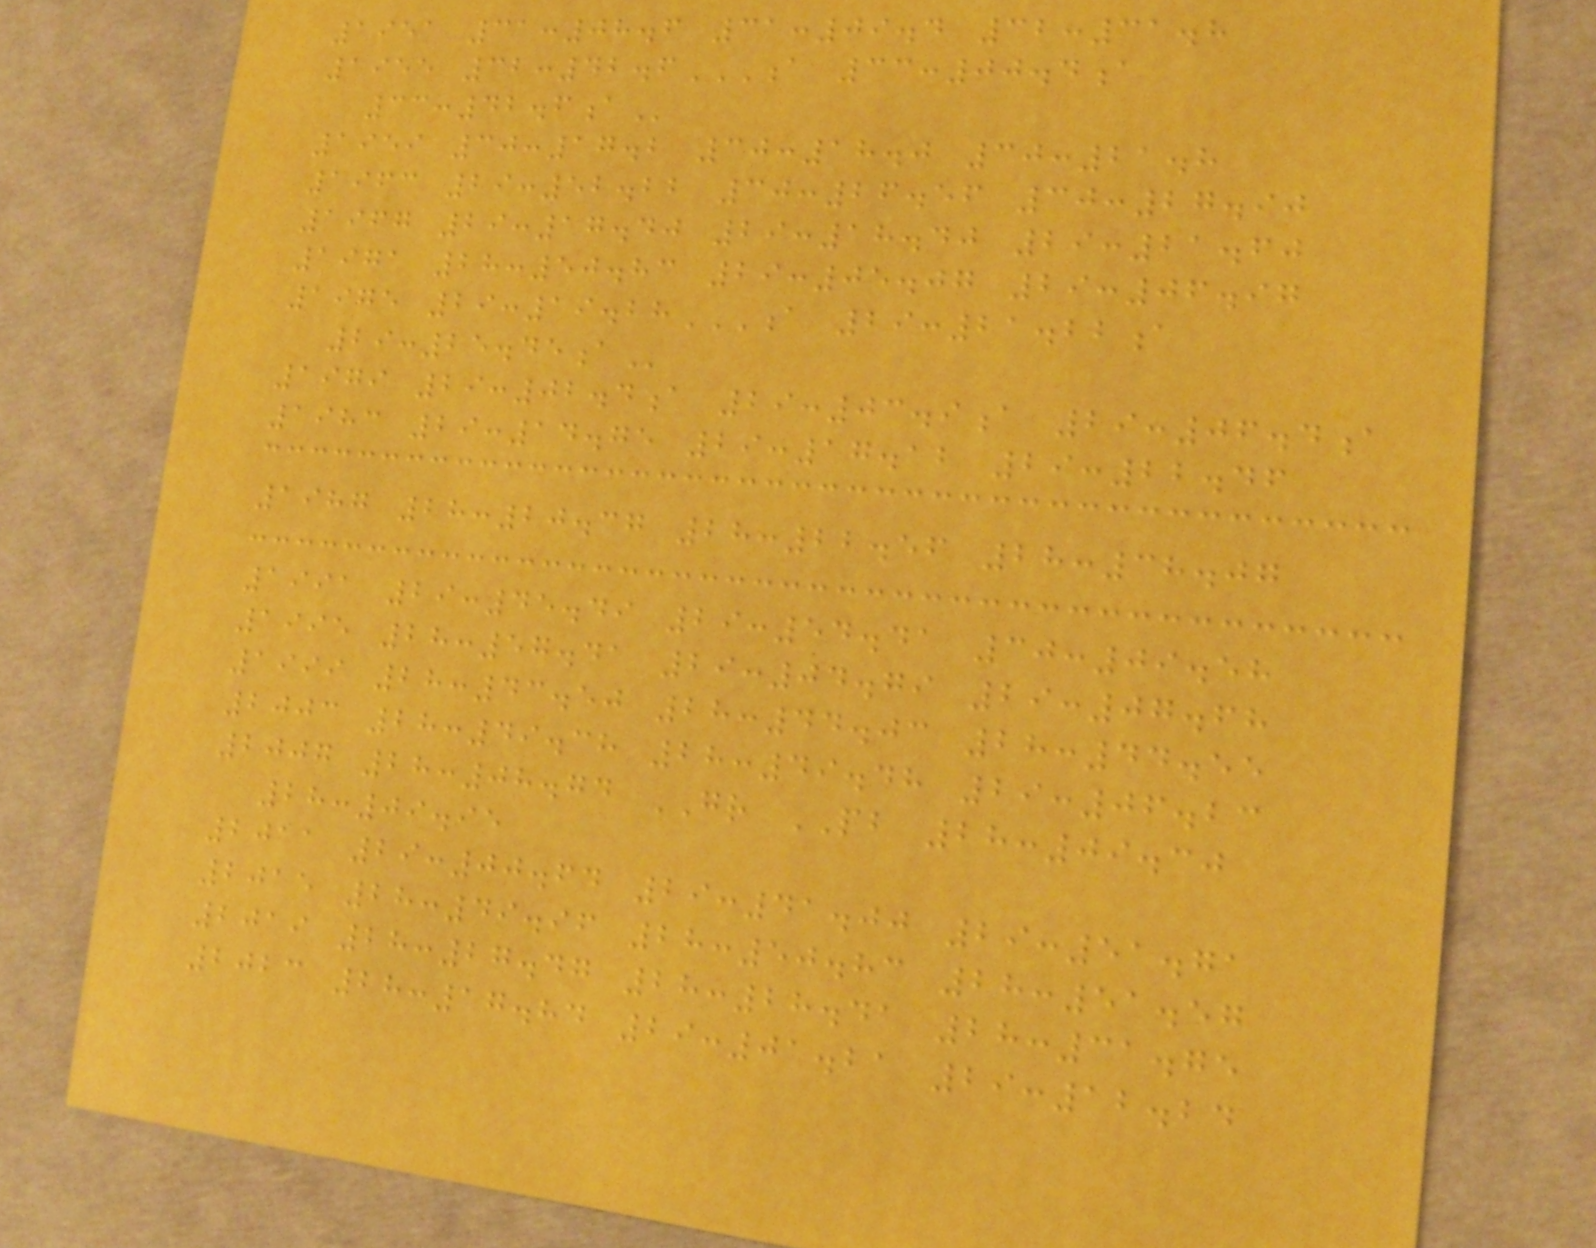1951 31:08.6 31:09.4 32:31.8
1955 32:42.6A 33:00.4A
33:42.6A
1959 30:17.2 30:18.0 30:21.8
1963 29:52.22 30:26.56 30:27.90
1967 29:17.40 29:18.40 29:21.60
1971 28:50.83 29:05.07 29:06.97
1975 29:19.28A 29:21.22A
29:25.45A
1979 29:02.4a 29:03.9a 29:06.4a
1983 29:14.75 29:17.12 29:22.46
1987 28:20.37 28:22.56 28:38.07
1991 29:45.49 29:54.41 30:09.58
1995 28:57.41 29:04.79 29:07.68
1999 28:43.50 28:44.03 28:44.55
2003 28:49.38 28:49.48 29:06.23
2007 28:08.74 GR PB 28:09.30
28:09.95
2011 29:00.64 29:41.00 29:51.71
2015 28:49.96 28:50.83 28:51.57
2019 28:27.47 28:28.41 28:31.75
2023 28:17.84 29:01.21 29:12.24
